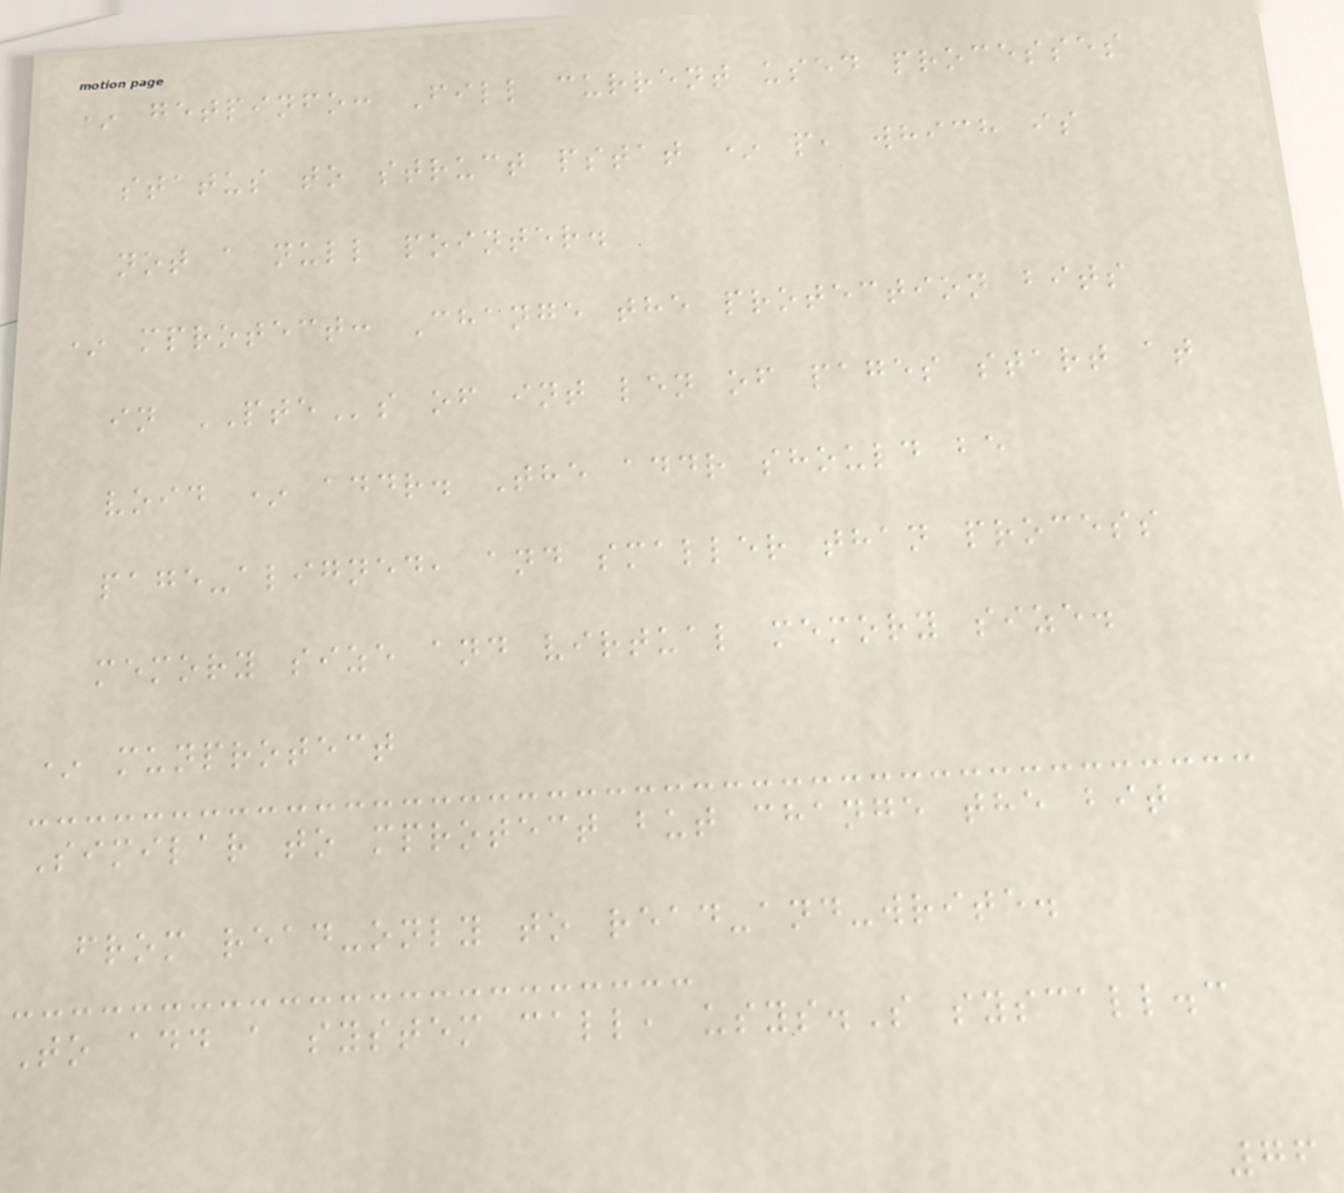* getpinfo: Fill current used processes
status to struct pstat * p, which is
not a null pointer.
* mprotect: Change the protection bits
in PTEs of int len of pages start at
void * addr. The addr should be
page-aligned, and smaller than process
memory size and virtual memory size.
* munprotect
Similar to mprotect but change the bit
from read-only to read-and-write.
To add a system call, usys.S syscall.c
76
